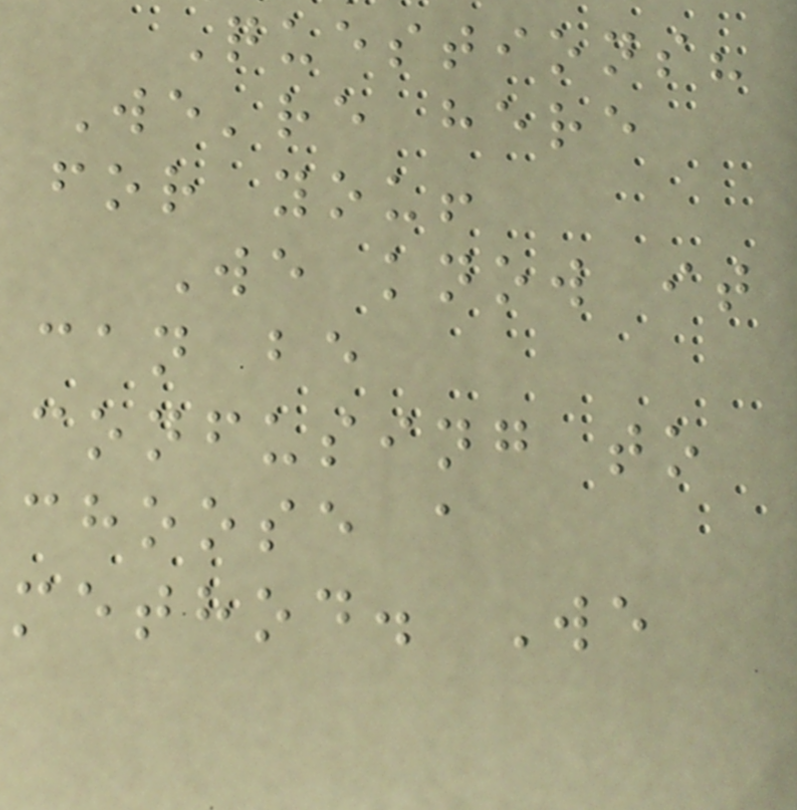Questions?
We're here
for you!
We know it
can be
confusing to
choose a
method. We
